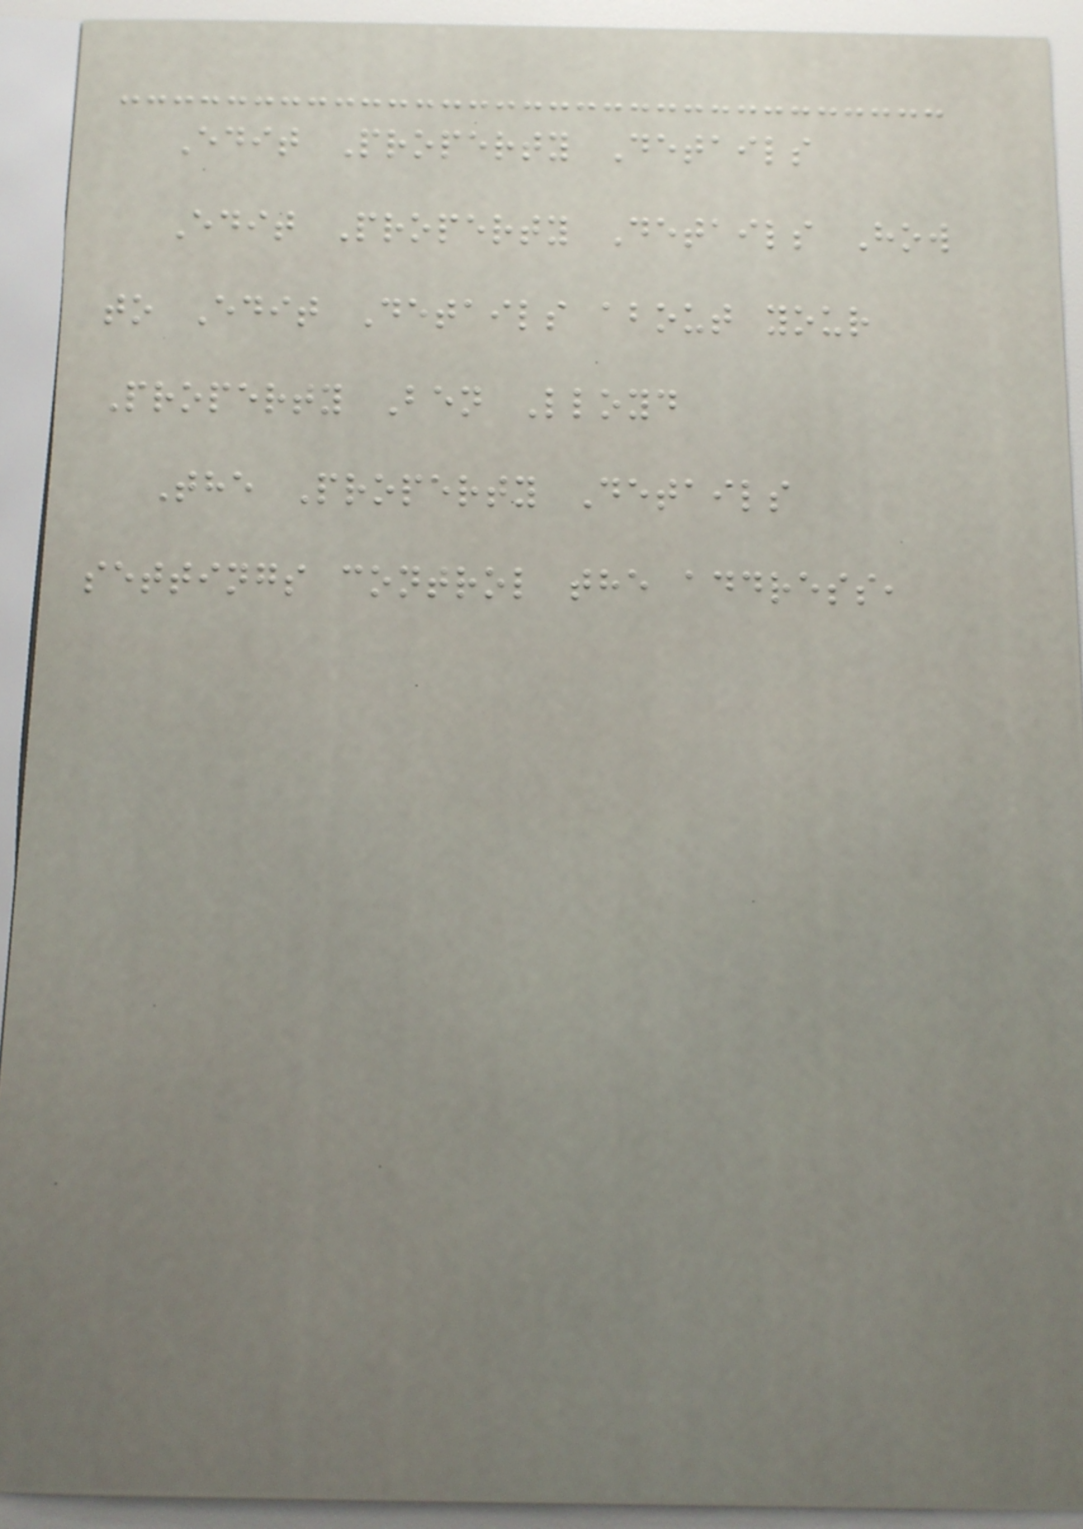Edit Property Details
Edit Property Details How
to Edit Details about your
Property Ben Lloyd
The Property Details
settings control the address,
